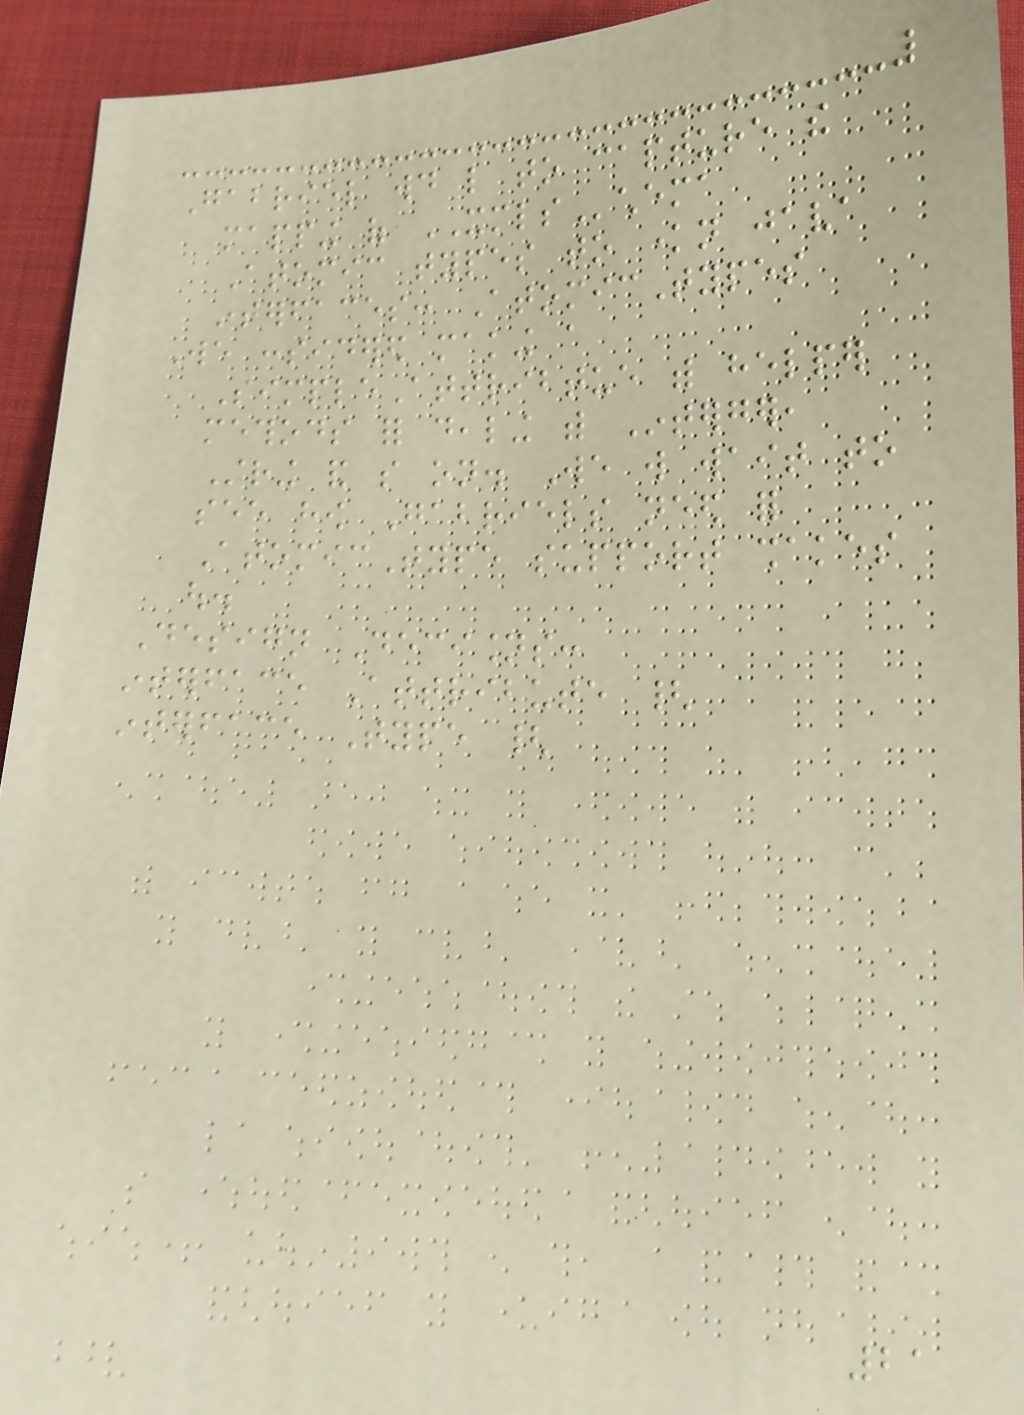Gabriel would like to capture the
mapping of XMLSchema
Atomic types to known java
interfaces: AtomicTypes
We considered making a
SimpleAttribtue with helper
methods for dealing with Interger,
String and so on. We will wait to
see how Gabriels need for
AtomicType support shakes
out.
Design Decisions:
interface Attribute {
interface Type {
21
